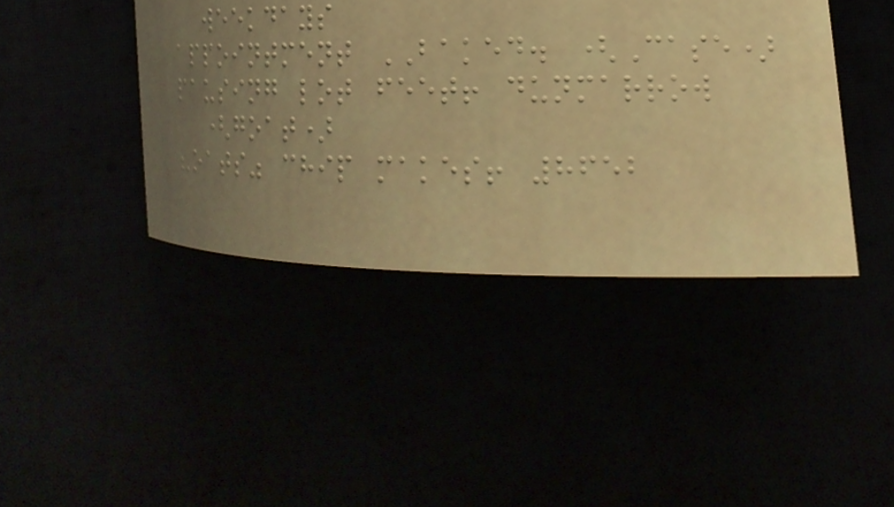weekdays
appointment BAKED. (Case)
pausing lot feet! dunmarrow
(goat)
"oats" chip makes! 8652
